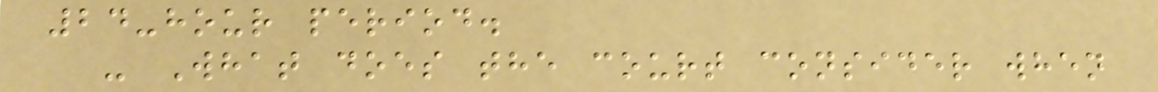24-hour period.
- What does the court consider when
